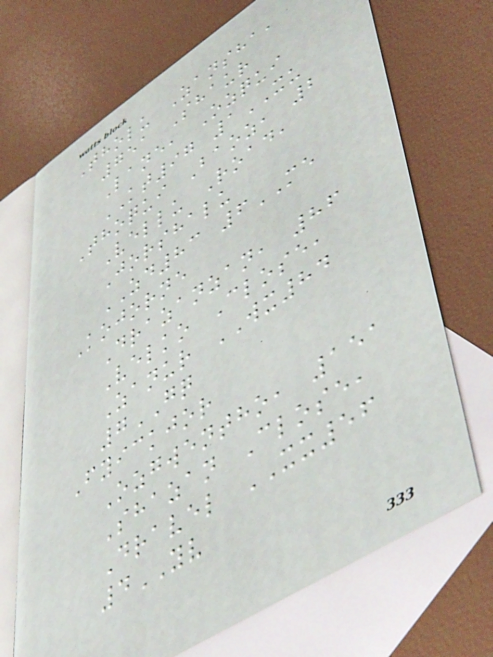Tholu Zansha,
751 Shaur
Lane, Ozqui
KT97 1XU
Thoqui Baoz, 2
Vellu Road,
Jorshalu
ZD83 6ME
Kojorne
Drazanzan, 86
Velko Close,
Zanur WX84
7GQ
Fyickjor
Ozgwentho, 151
Shazan Close,
Dravel XX56
4YV
